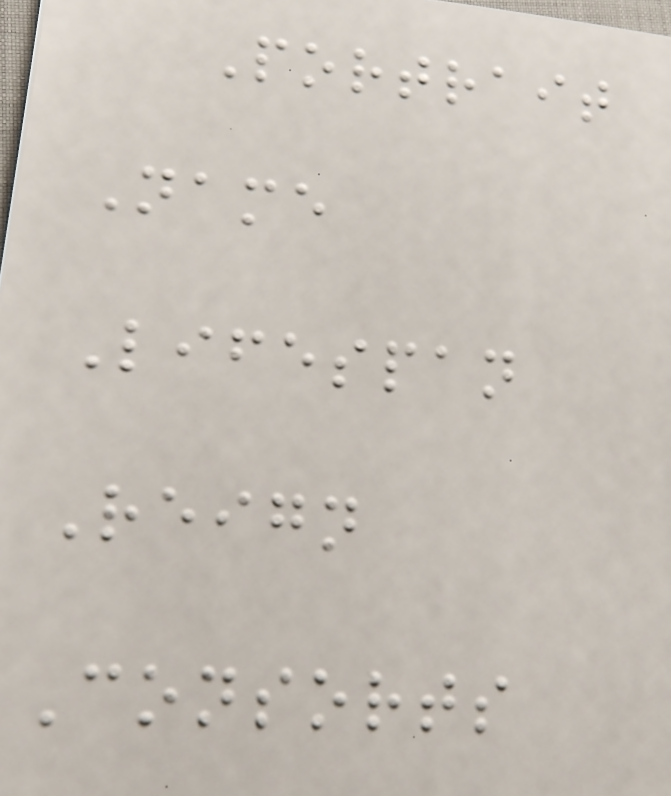Portrait
Name
Lifespan
Reign
Consorts
